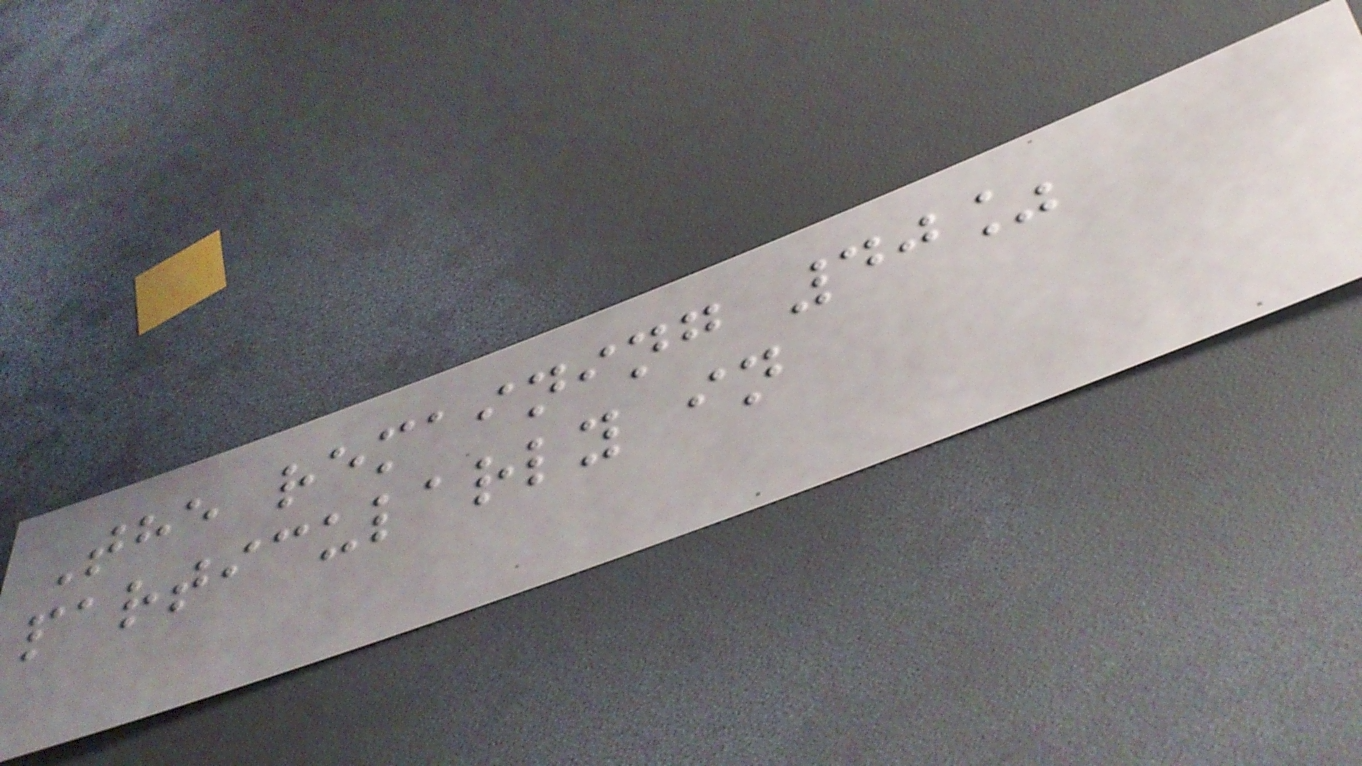The remaining 40%
particularly in
